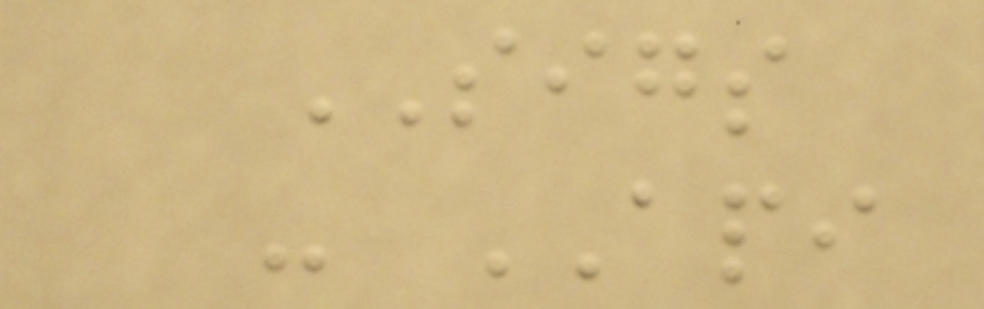SIGS
- API
